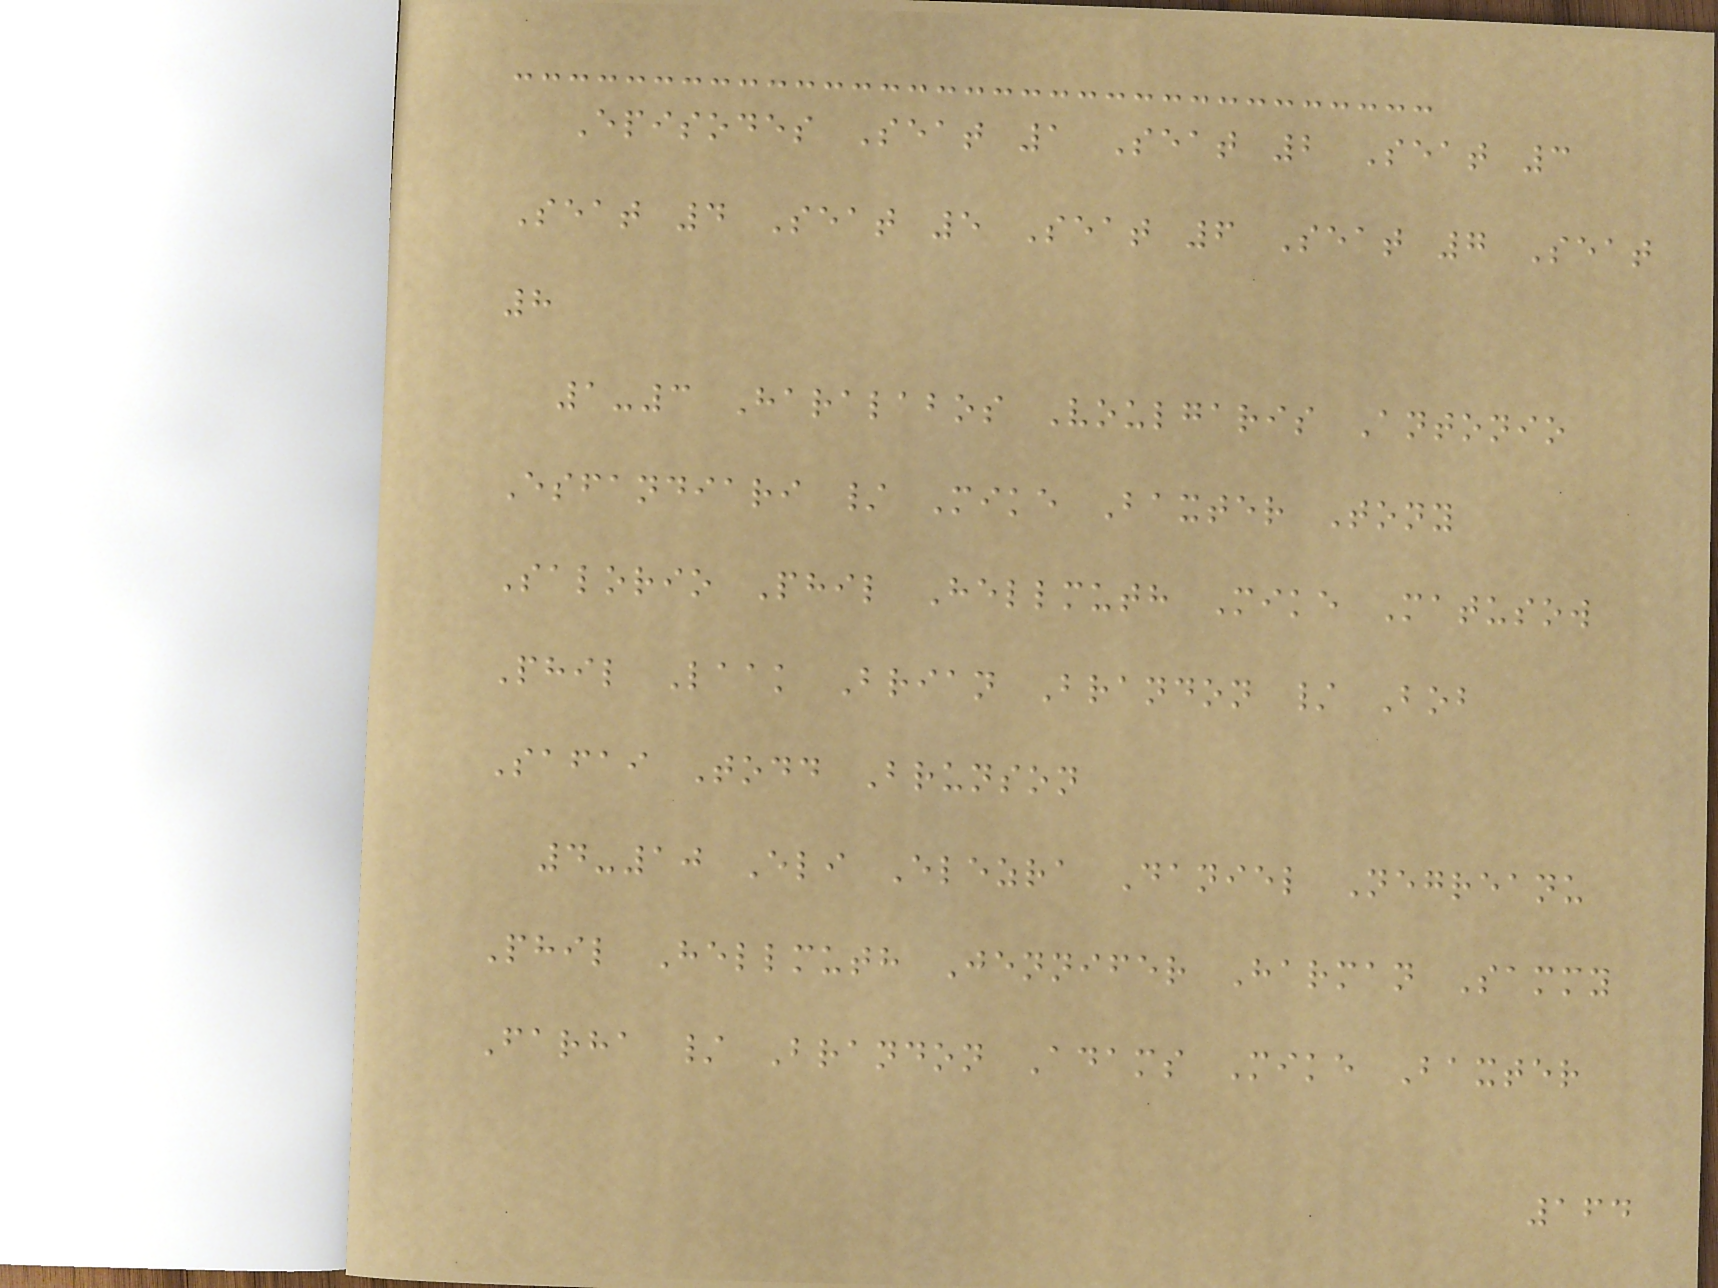Episodes Seat 1 Seat 2 Seat 3
Seat 4 Seat 5 Seat 6 Seat 7 Seat
8
1-3 Haralabos Voulgaris Antonio
Esfandiari / Mike Baxter Tony
Salorio Phil Hellmuth Mike Matusow
Phil Laak Brian Brandon / Bob
Safai Todd Brunson
4-10 Eli Elezra Daniel Negreanu
Phil Hellmuth Jennifer Harman Sammy
Farha / Brandon Adams Mike Baxter
164
